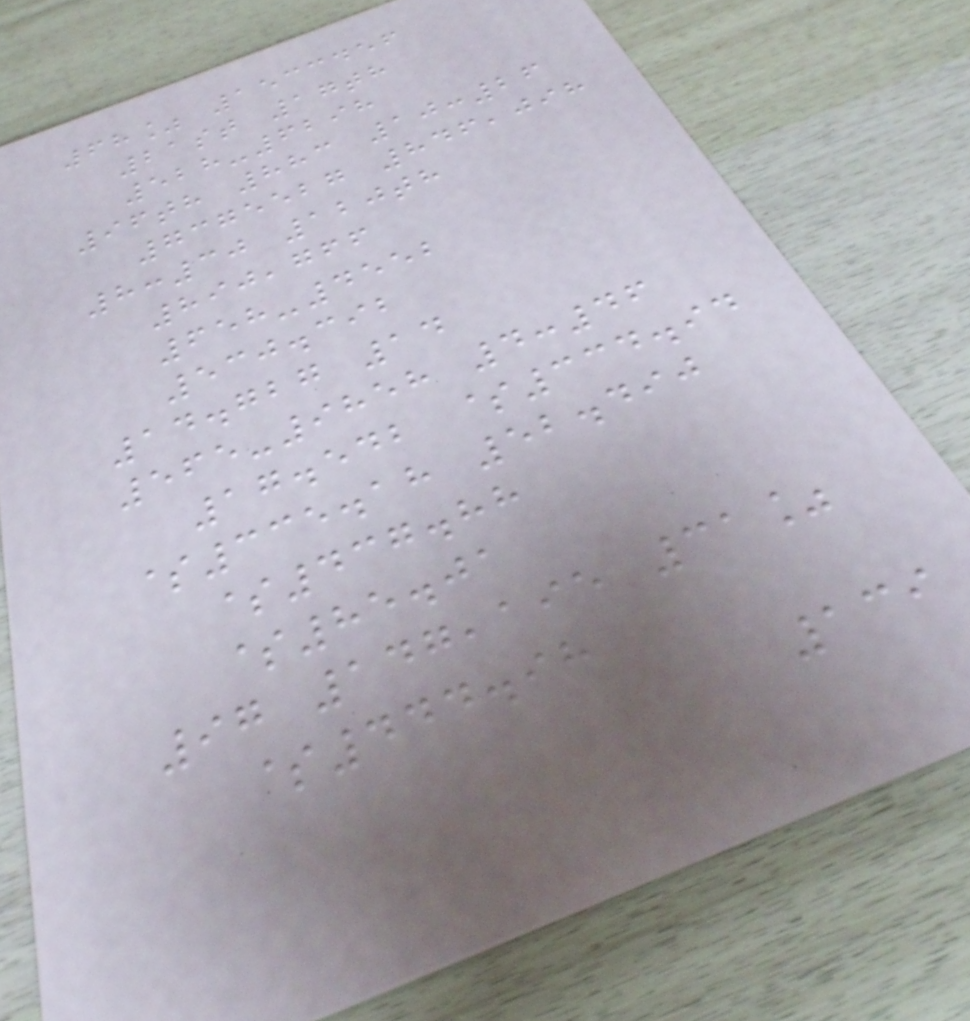68% 1533456
21st 17th
528-6298
96th 883 10:26
7375527 846,098
8:30 120th
890,766
658-4552
530.392
14.727 14
565-9858 4:46
17.542 $334.94
$335.18 52.490
$437.88
$85.01
97 147,195 31%
$444.98
139
